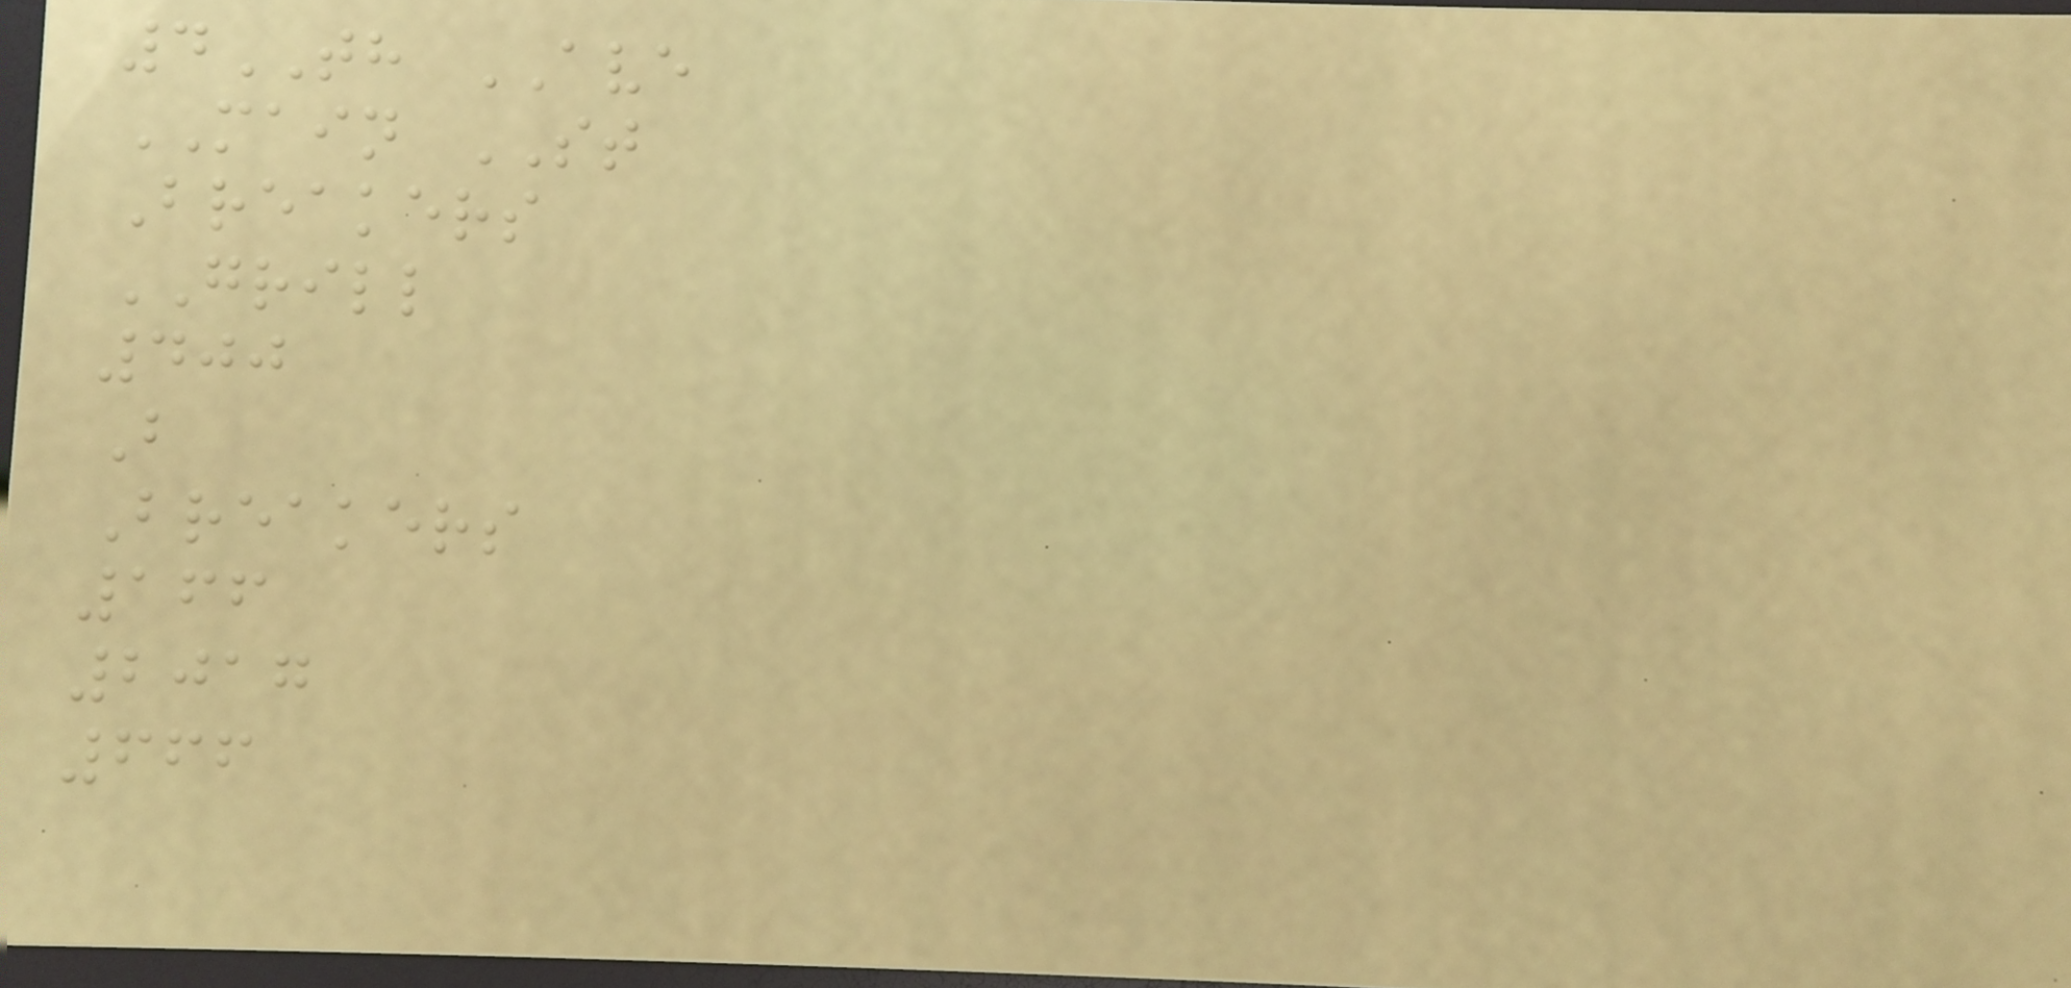4TH AVE
MAIN ST
Breakers
GRILL
400
B
Breakers
166
2017
666
